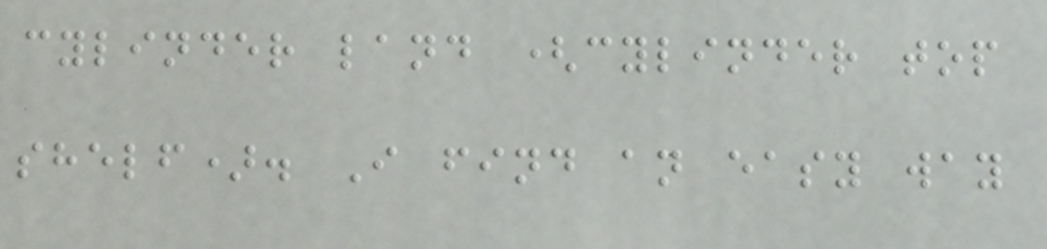cylinder land (cylinder top
shelf). I find an easy way
